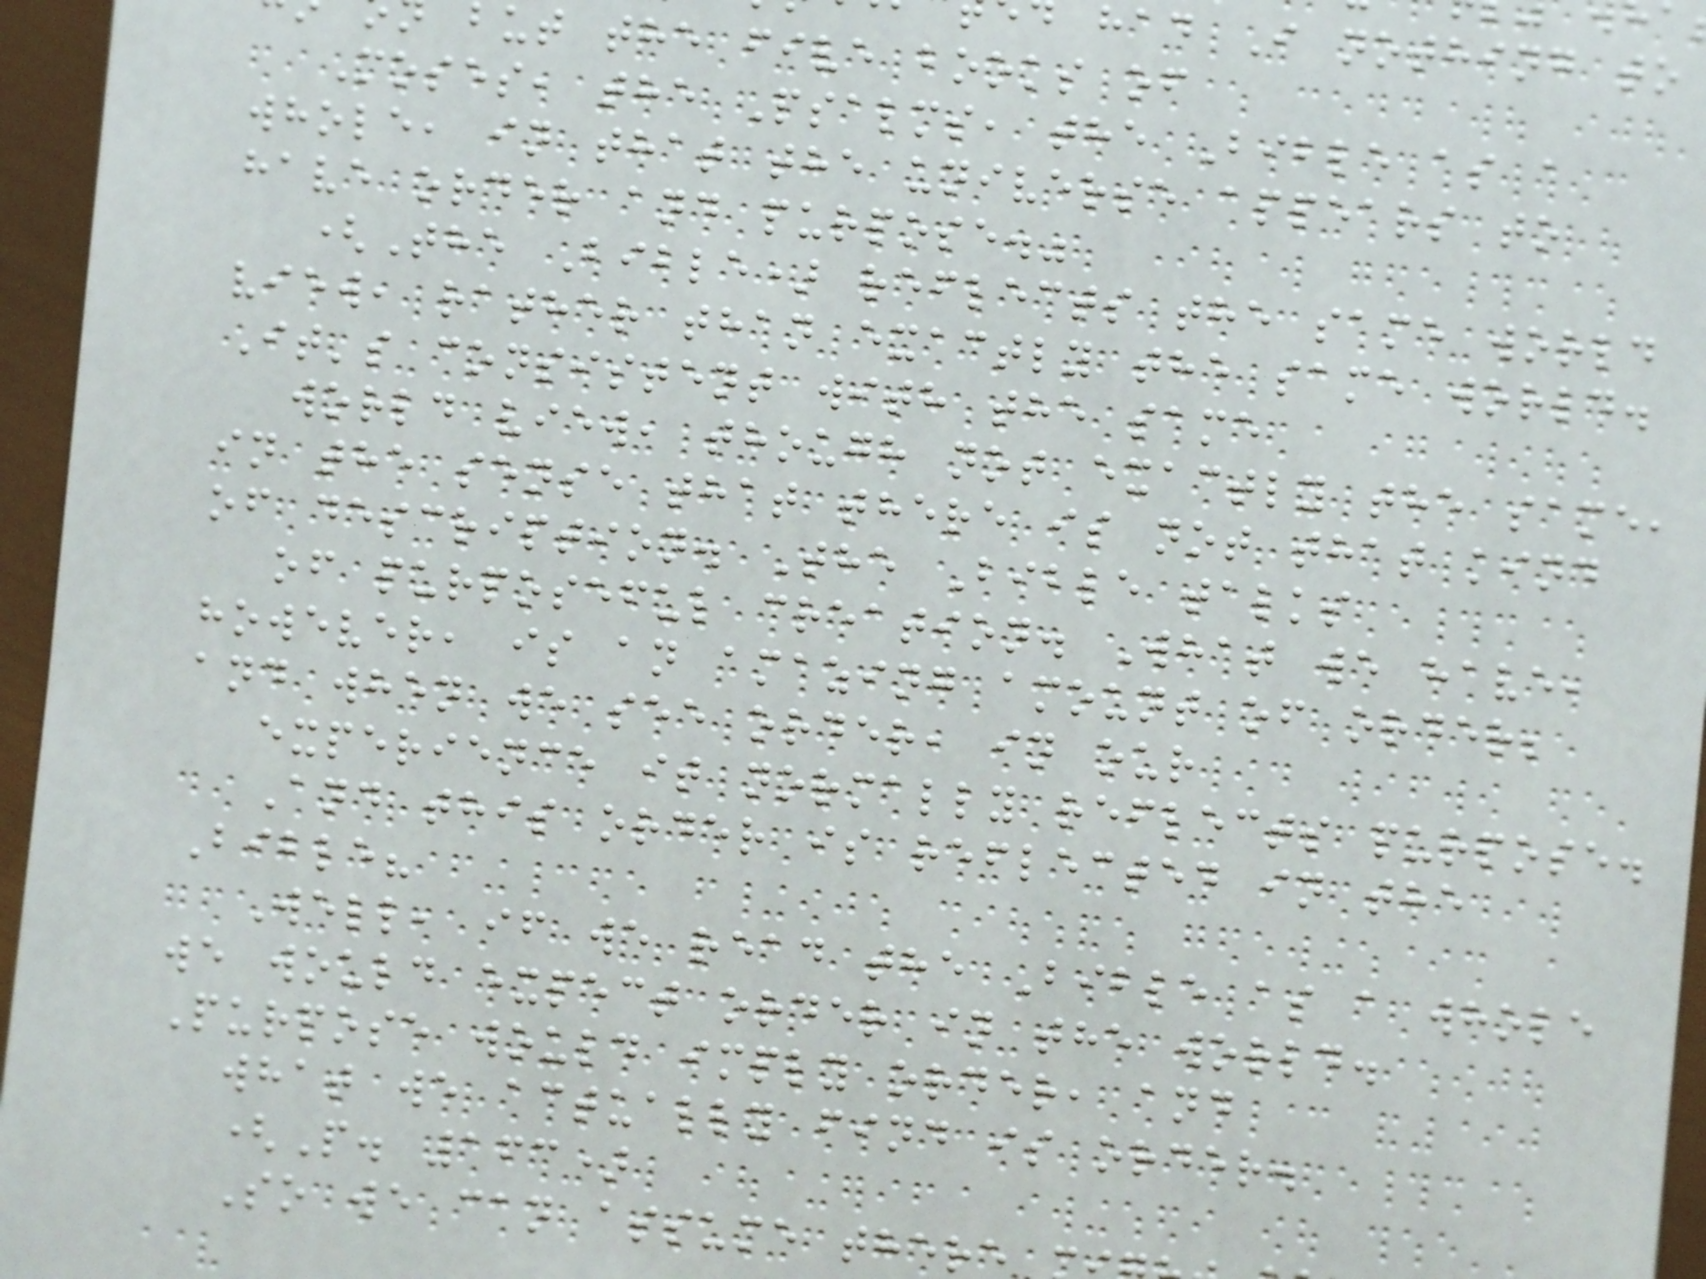had I nothing to
but the five books of
Moses, the Psalms, the Bible as a
whole, in that the universe appears to
have order and purpose."
(The Bible) reflects the same world
view, rather than exactly the same world.
It's consistent with the same
world view, though not exactly the same,
in the sense that there is not that kind
of description. The Bible talks
of purposeful creation. What we have,
however, is an amazing amount of order;
and when we see order, in our
experience it normally reflects purpose.
And this order is reflected in the
Bible?
Well, if we read the Bible as a whole
we would expect order in the world.
Purpose would imply order, and
what we actually find is order.
(P. 163)
So we can assume there
